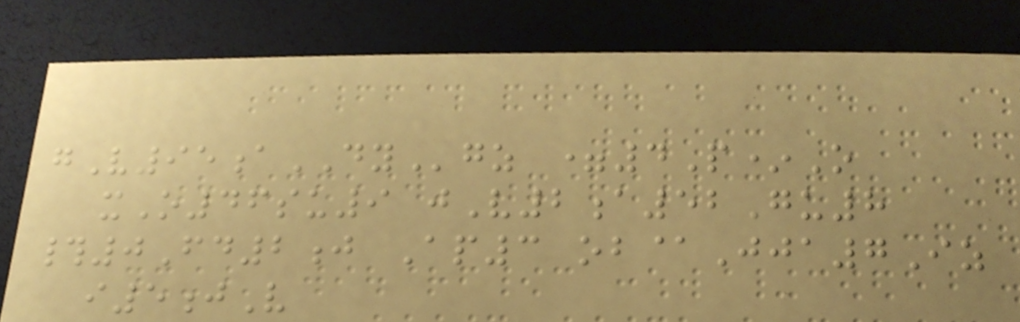gV95aDYgz =4P*O
xO46su9 jV2a52Gu8
#0Fd2j Ap3 ob@Jja7Iz
i5jV
